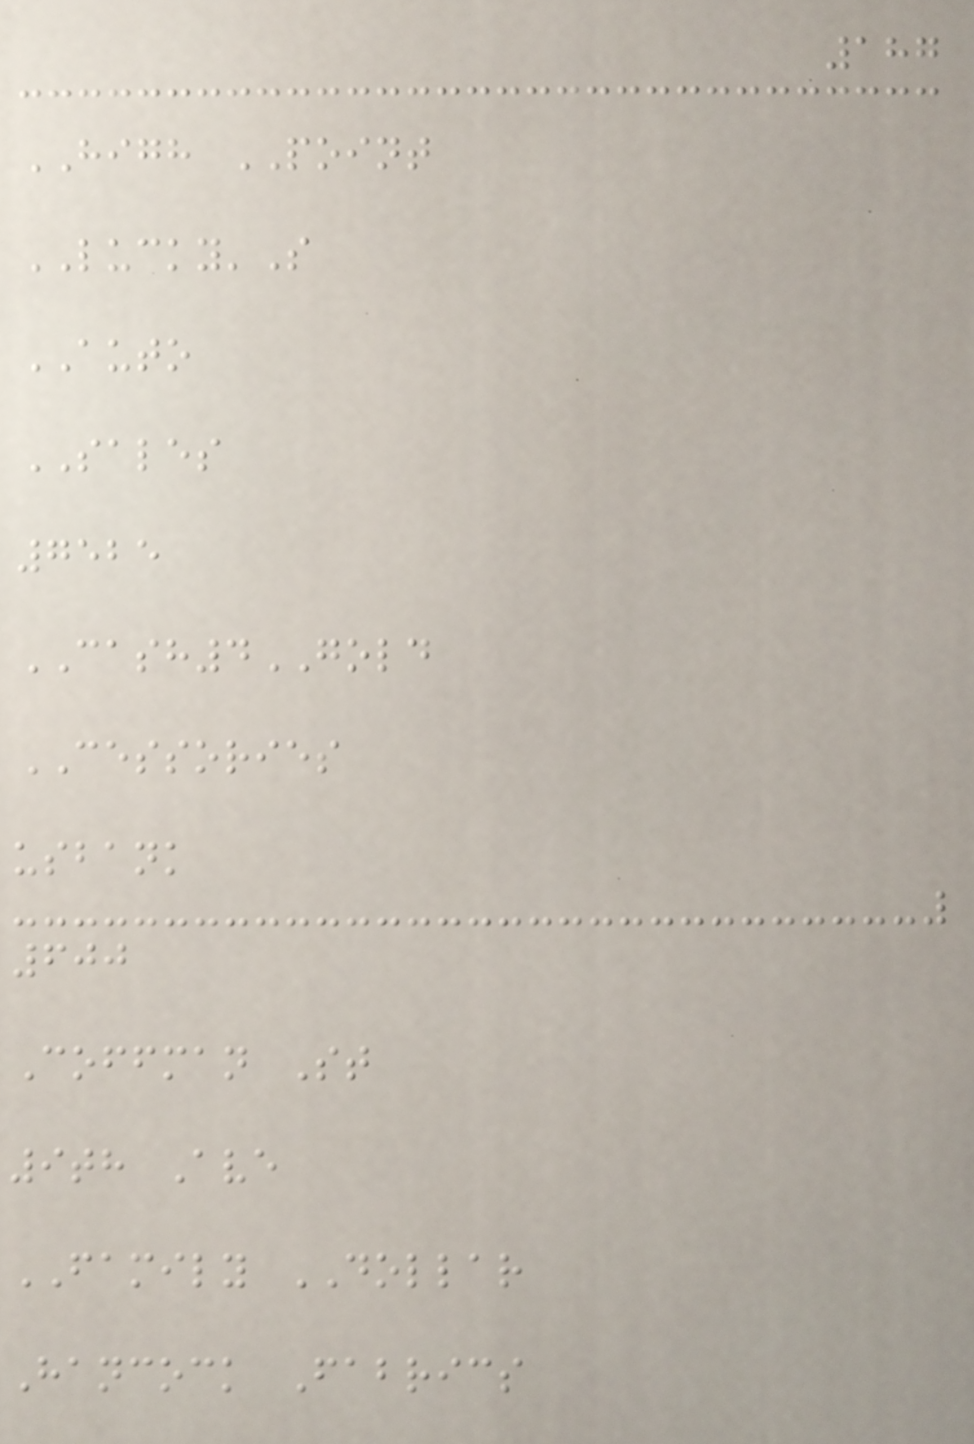187
HIGH POINT
LUCKY'S
AUTO
SALES
7525
CASH4GOLD
CESSORIES
usbank
600
Coffman St
9th Ave
FAMILY DOLLAR
Hancock Fabrics
